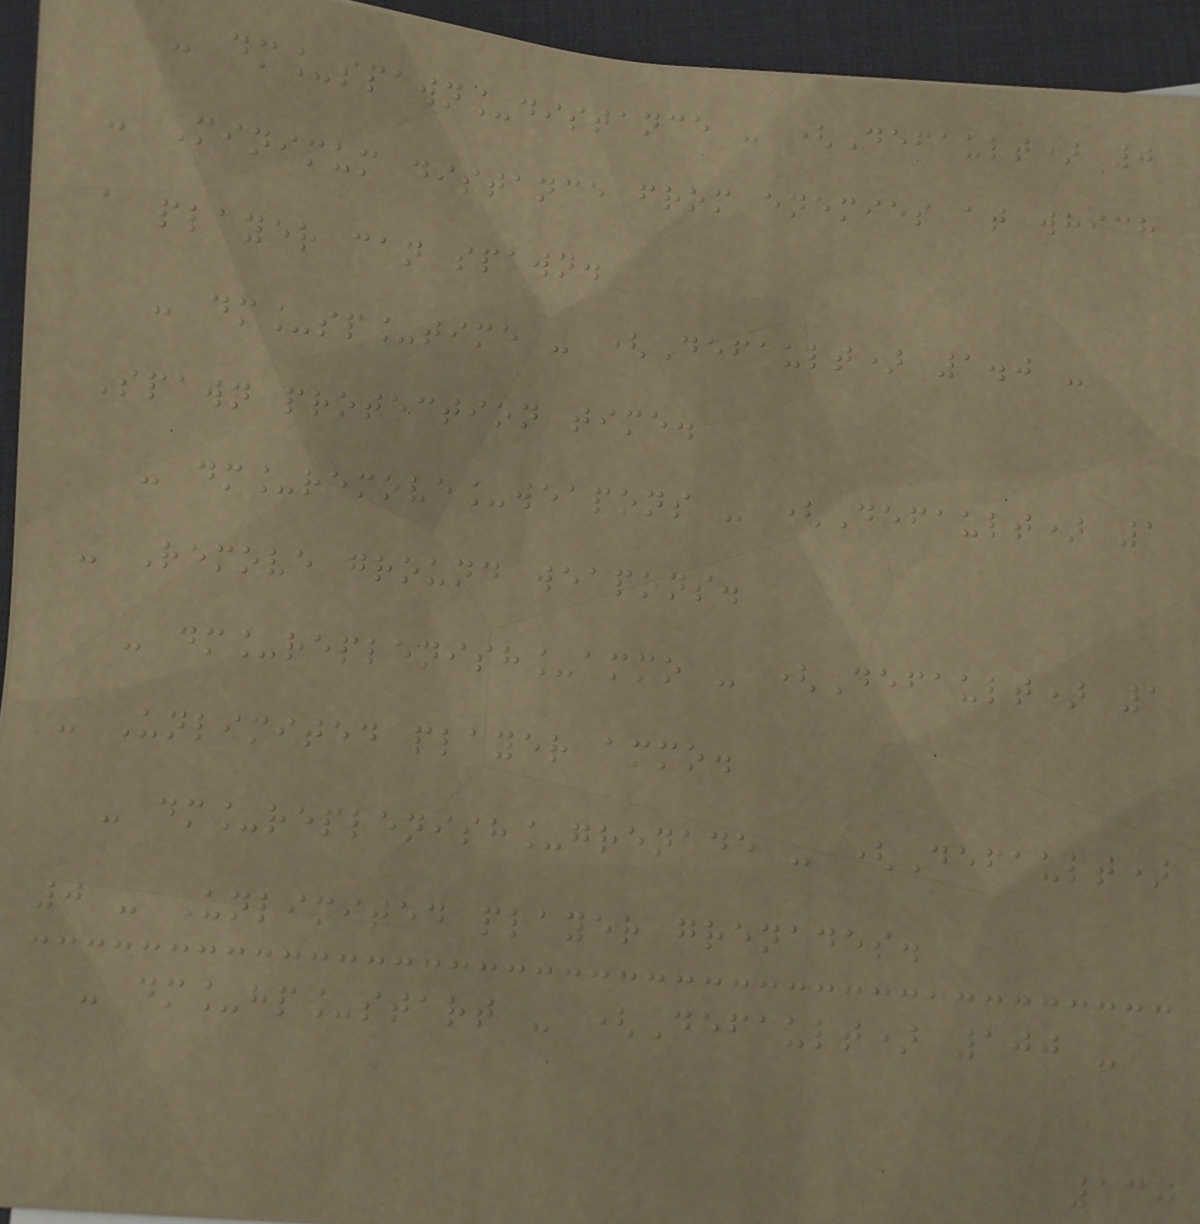- dm_spawn_distance - (Default) 0
- Minimum distance from enemies at which
a player can spawn.
- dm_sp_time - (Default) 1.0 -
Spawn protection time.
- dm_remove_weapons - (Default) 1
- Remove ground weapons.
- dm_replenish_ammo - (Default) 1
- Unlimited player ammo.
- dm_replenish_grenade - (Default)
0 - Unlimited player grenades.
- dm_hp_start - (Default) 100 -
130
